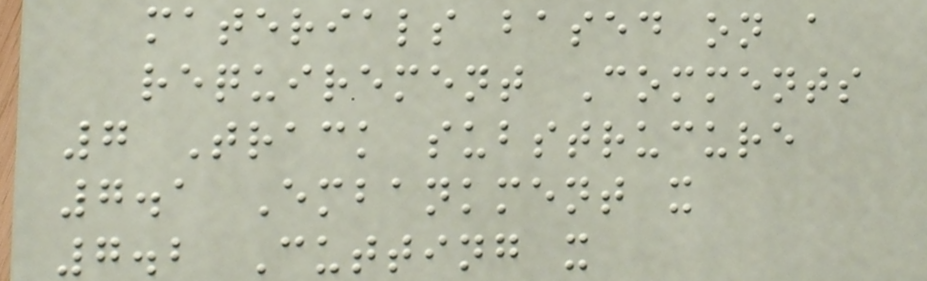materials based on a
requirement Comments
7 Track substrucure
7.1 Embankment x
7.2 Cutting x
